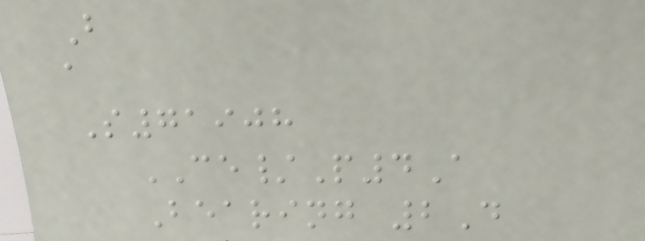B
a
S71908
CE/P4A
Bearing 2D
